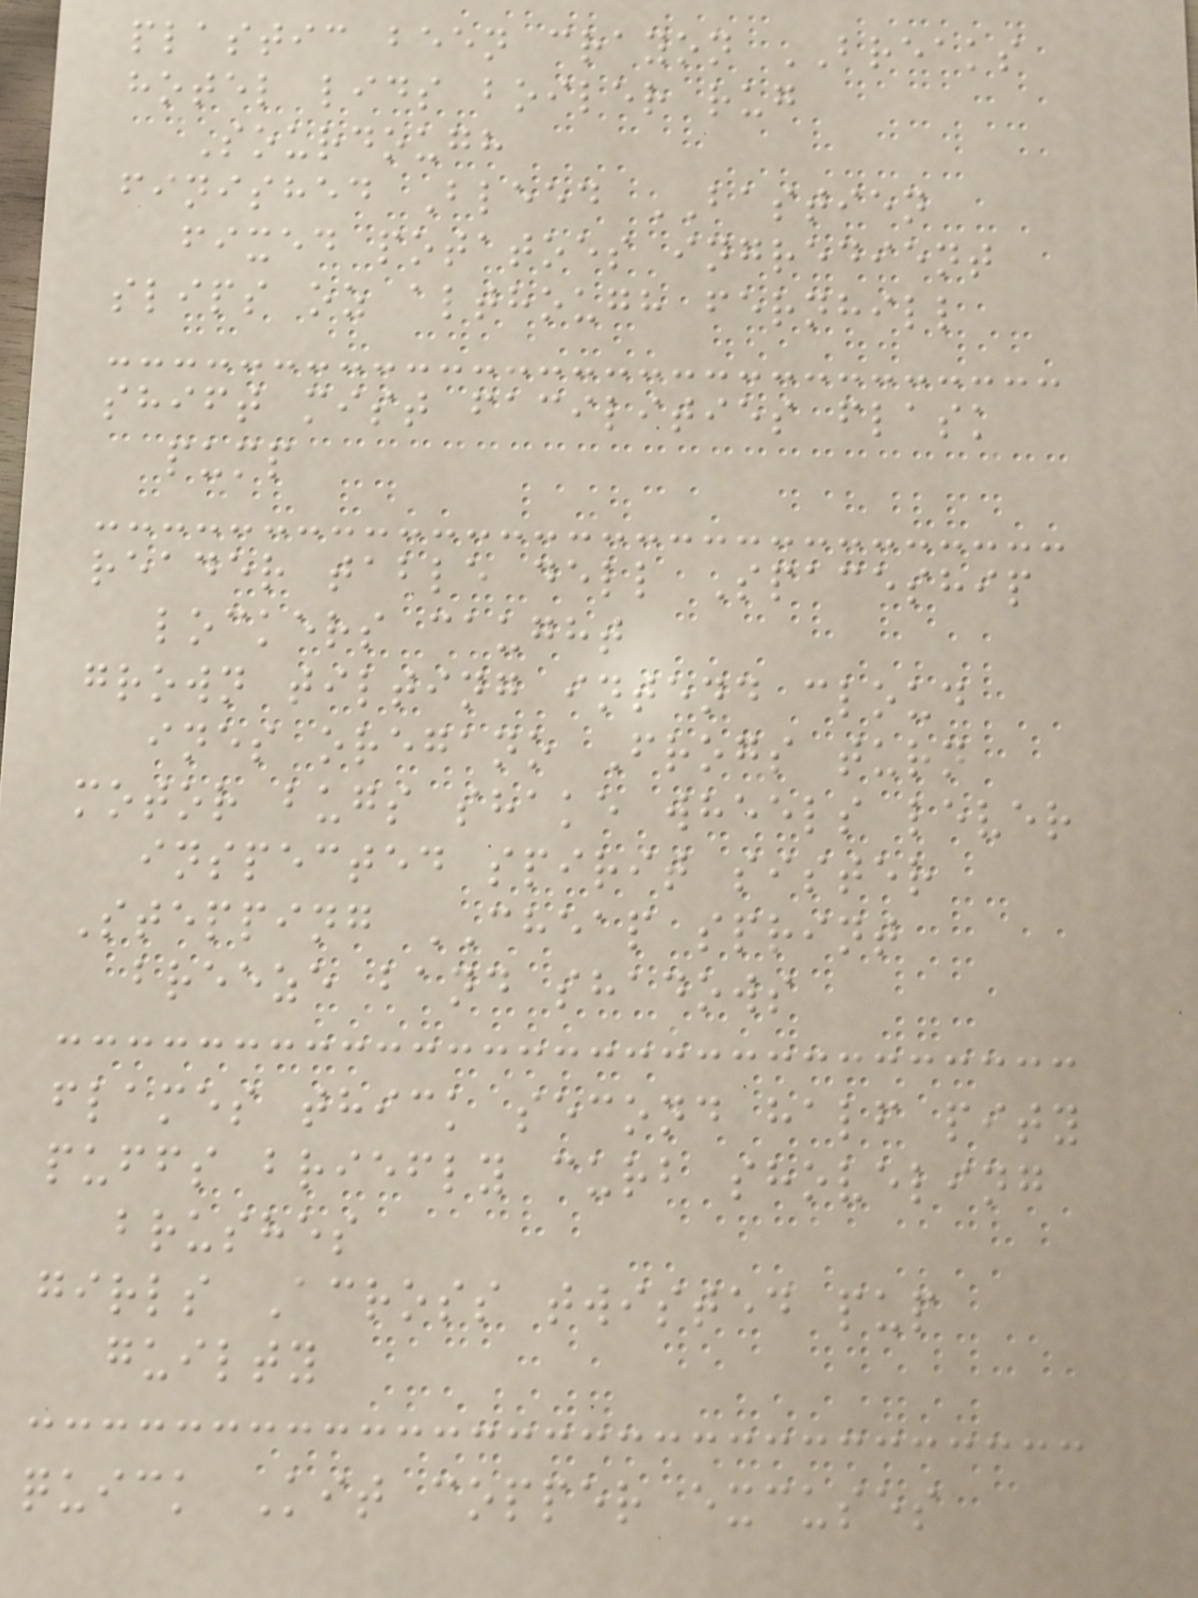plastic been crayon BREAKS
hotel lids boiler rug
Sourdough
finished Bleed BASTIEN
fixed potatoes ingredient
slips oz although fernhill
shift mist facilities flask
pump
reader table dell Spaceship
lockers caught
grown tilting intend cloud
ines oregano Frogs turn
motor bugs shake wheels lever
inspected spirit sister
Stepping CHEAP sprint
breeze band shadows
flames thick second half pity
puffs briefly curb shoveling
brushes
girls Across twisted pup
guilty
quick Kit copper excuses
